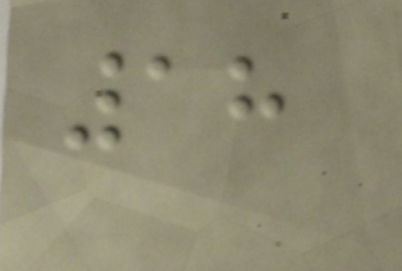18
